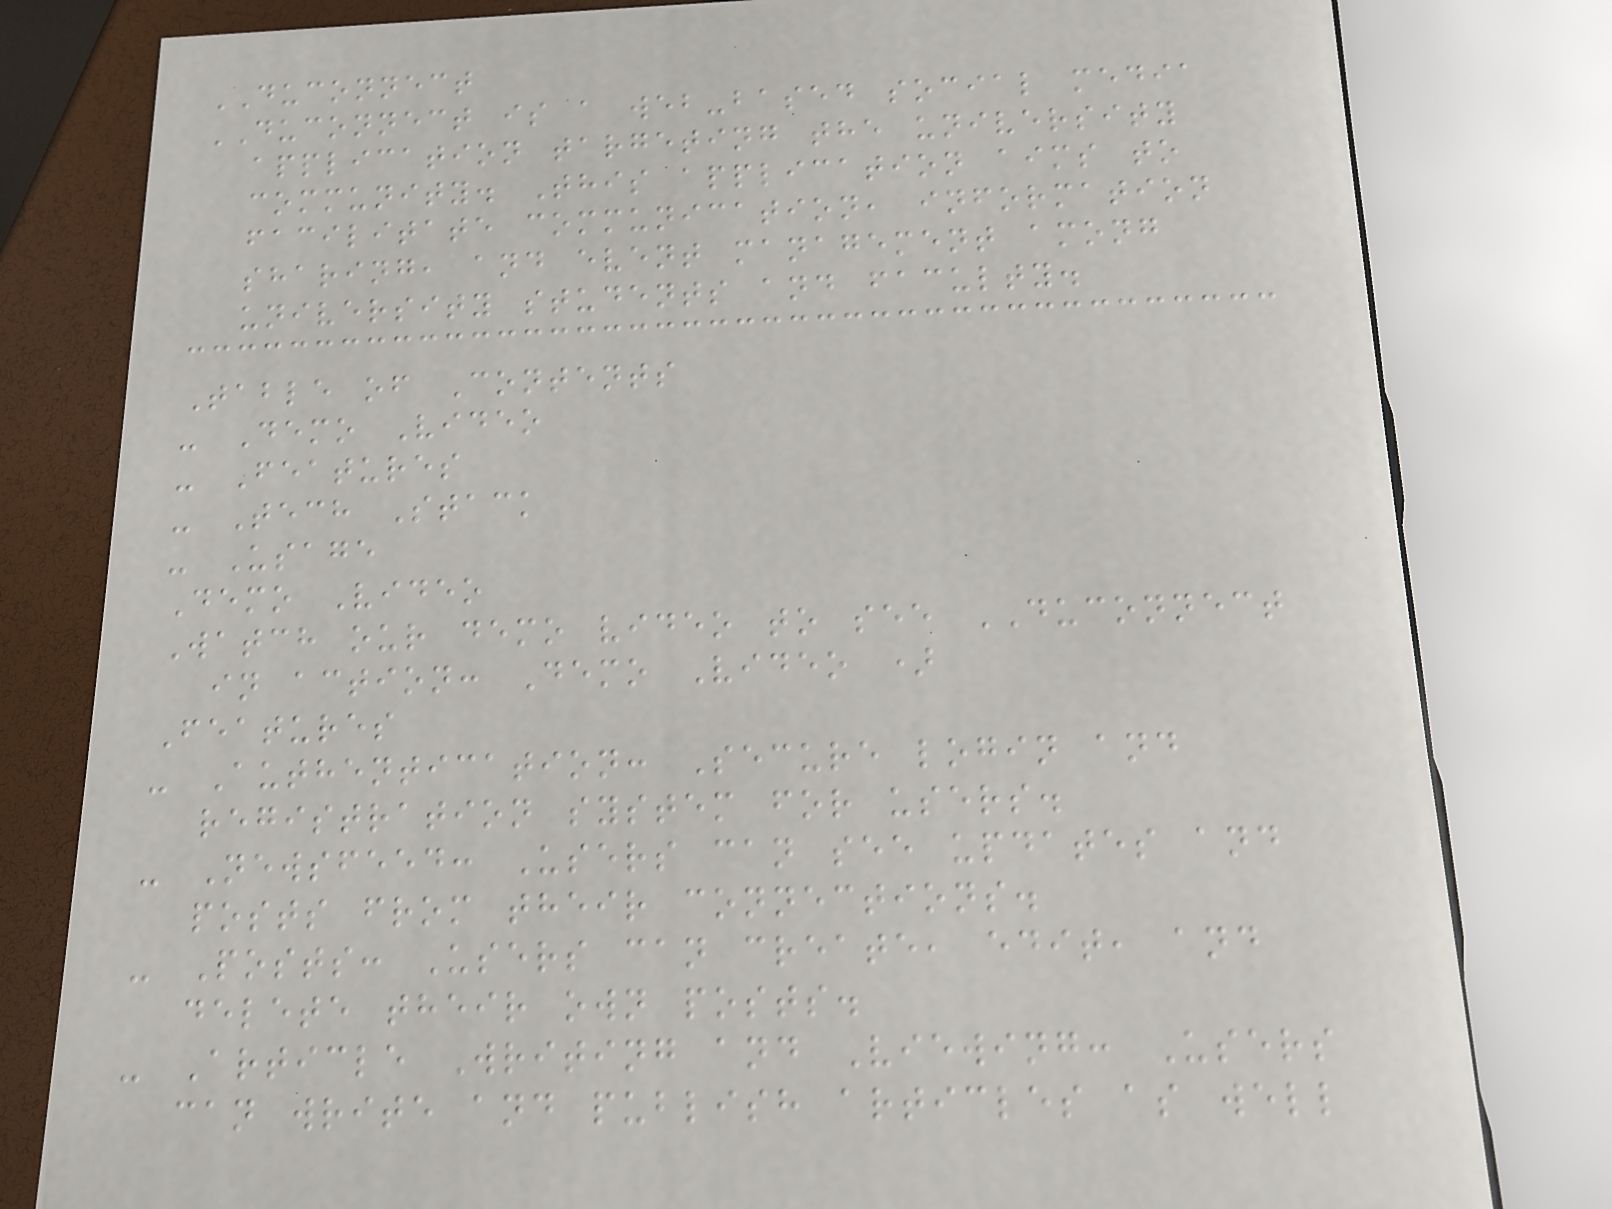DUCONNECT
DUCONNECT is a web-based social media
application targeting the university
community. This application aims to
facilitate communication, information
sharing, and event management among
university students and faculty.
Table of Contents
- Demo Video
- Features
- Tech Stack
- Usage
Demo Video
Watch our demo video to see DUCONNECT
in action: Demo Video )
Features
- Authentication: Secure login and
registration system for users.
- Newsfeed: Users can see updates and
posts from their connections.
- Posts: Users can create, edit, and
delete their own posts.
- Article Writing and Viewing: Users
can write and publish articles as well
